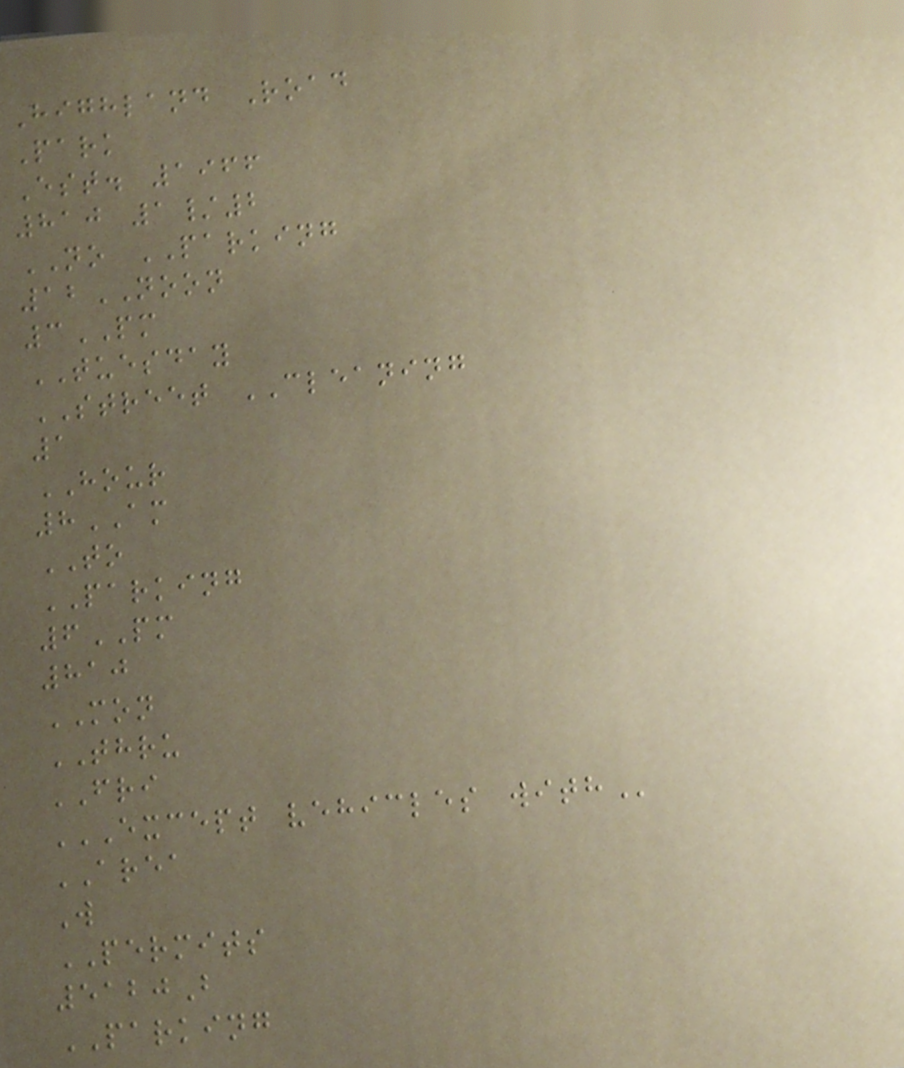Highland Road
Park
Est. 1966
810 1/2
NO PARKING
12NOON
3PM
TUESDAY
STREET CLEANING
1
HOUR
8AM
TO
PARKING
6PM
810
MON
THRU
FRI
EXCEPT VEHICLES WITH
AREA
W
PERMITS
5120B
PARKING
